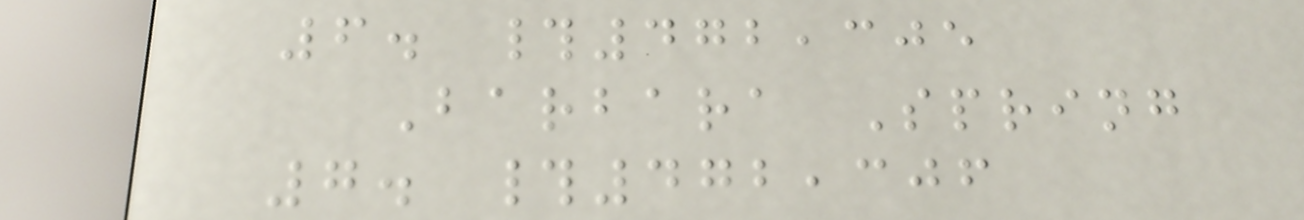6. #472,305
Barbara Spring
7. #472,306
